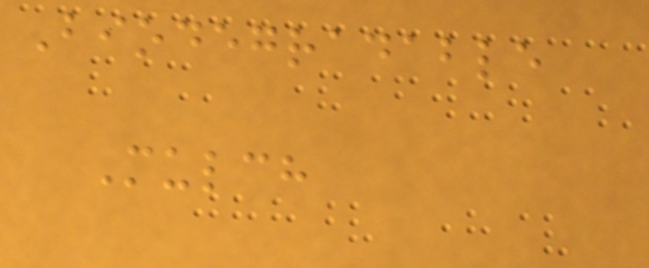Biodegradable
Mulch
